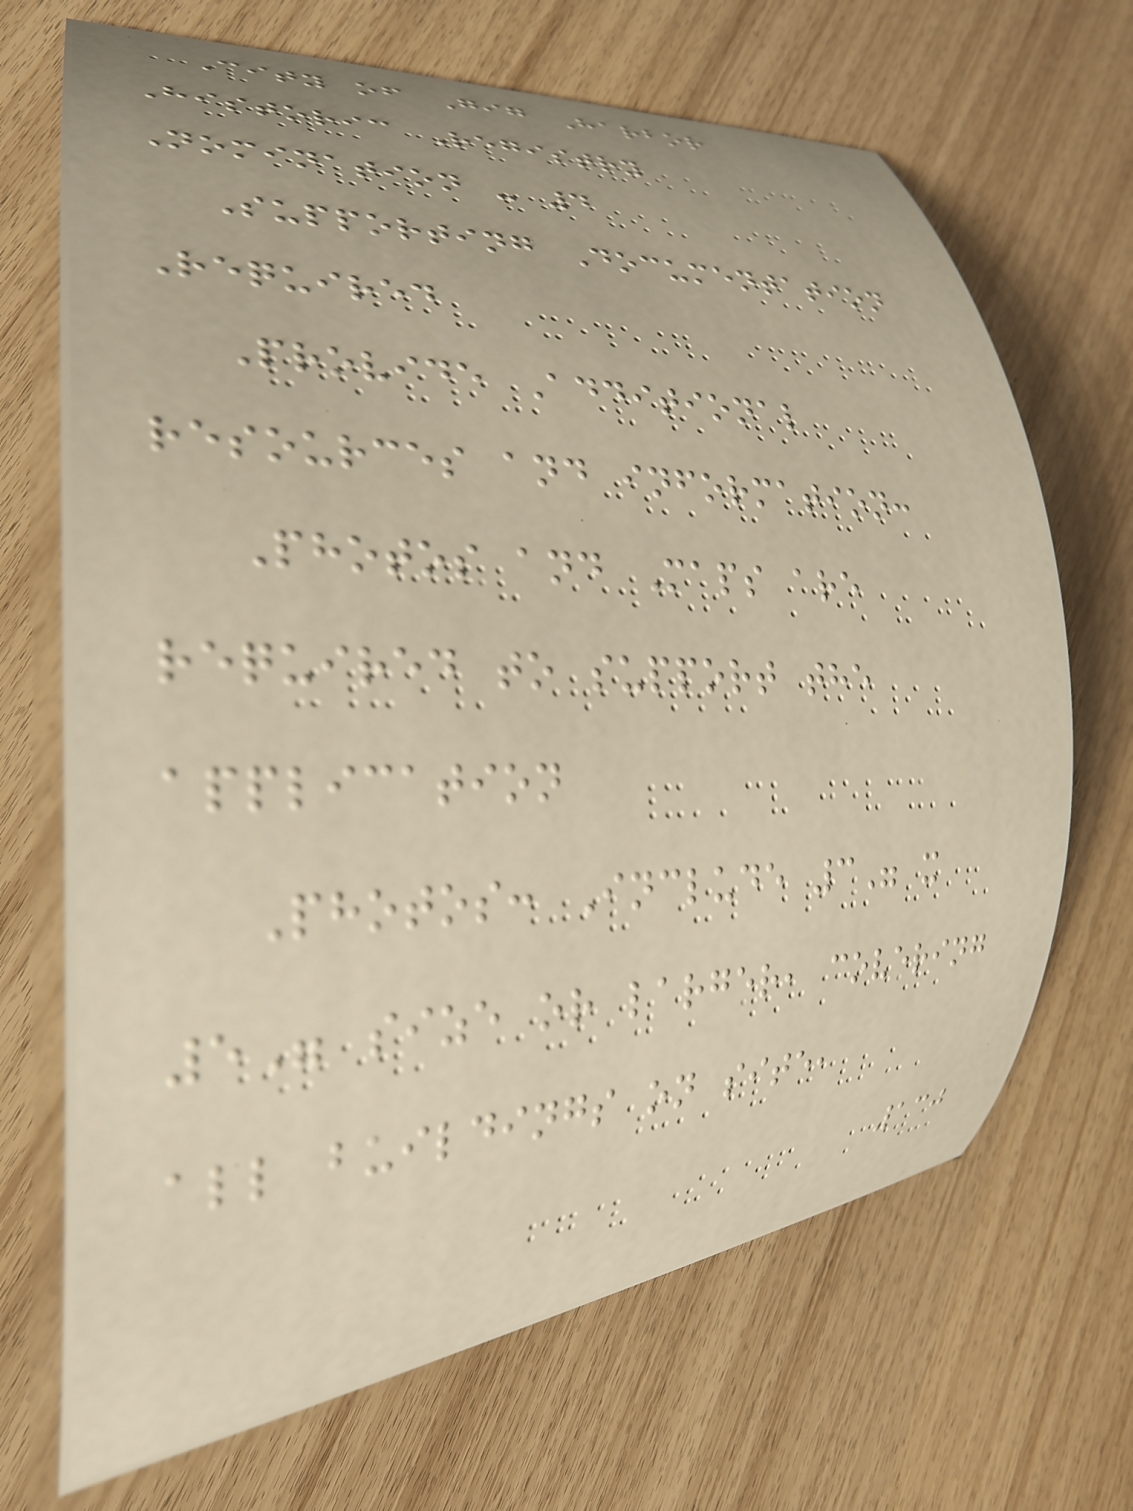City of Gig Harbor
Historic Registry
Nomination - 4
Supporting Documentation
Required
Provide Additional
resources and information:
Photos and Maps are
required to support the
application
Photos: Include 3" x
5" size or larger, covering
all buildings on site,
130
